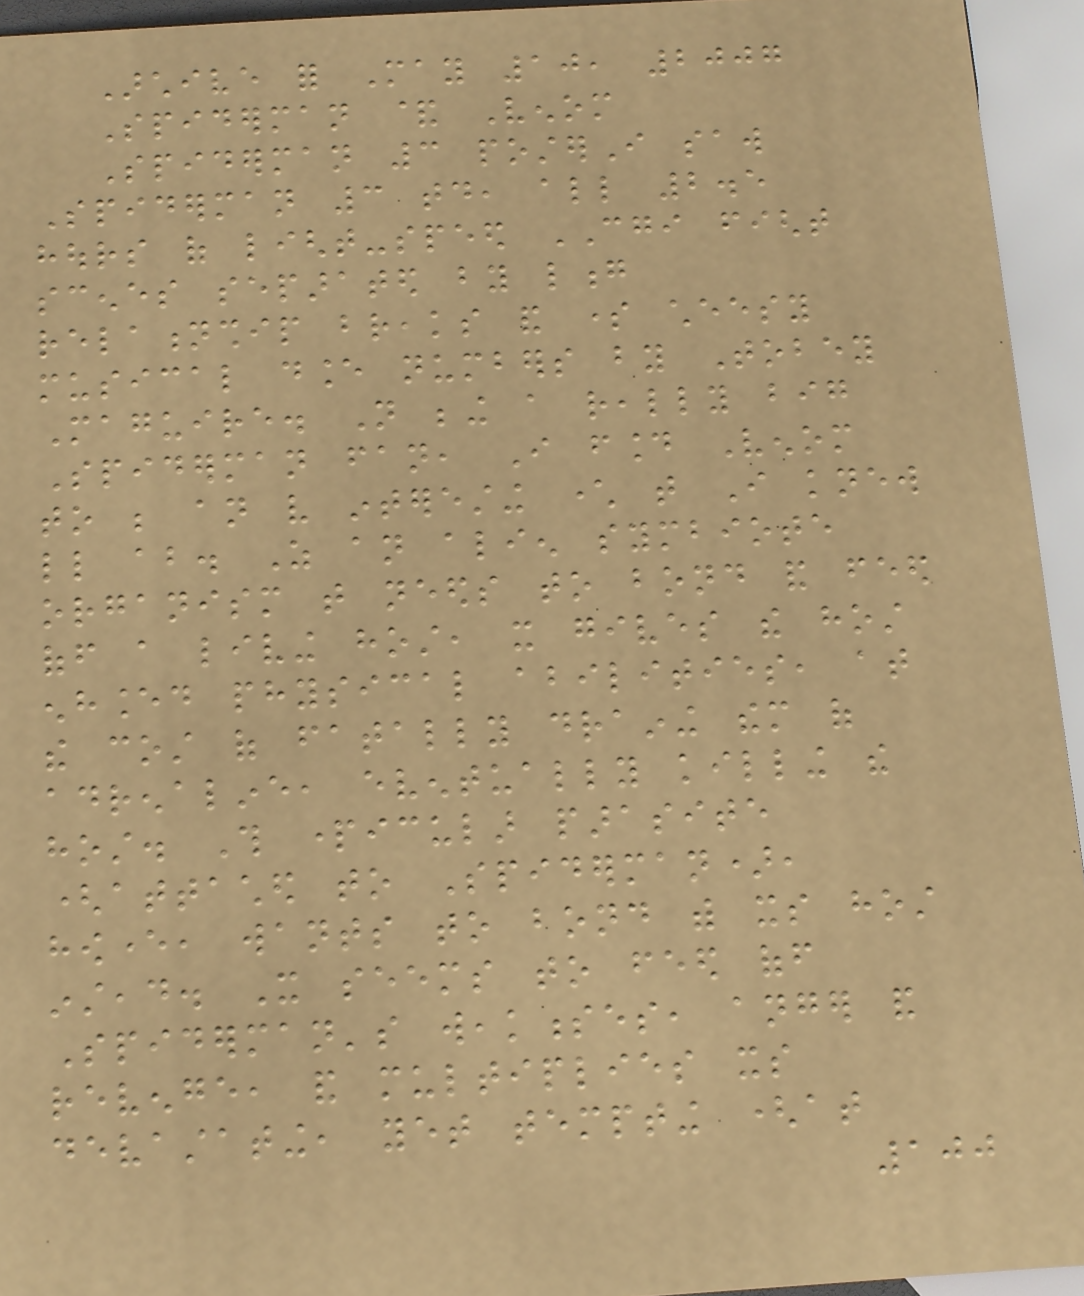Archive for May 10, 2007
Spiderman & Venom
Spiderman 3 posterI saw
Spiderman 3 today, all 2.5
hours of light-speed CGI fight
scenes separated by long
relationship breaks and some cheesy
musical dance numbers by Tobey
Maguire. Not being a really big
Spiderman fan, I found Venom
to be an very interesting character that I knew
little about. As an alien symbiote
organism that needs to bond and feed
off a living host, it gives the host
enhanced physical abilities, at
the cost of fatally draining them of
adrenaline, eventually killing the
host. This particular parasite
(attached to Spiderman),
however, wants to bond with its host
instead. It seems to feed off
Spiderman's weaknesses, anger and
revenge, and multiplies its
devastating, yet tempting (at
100
